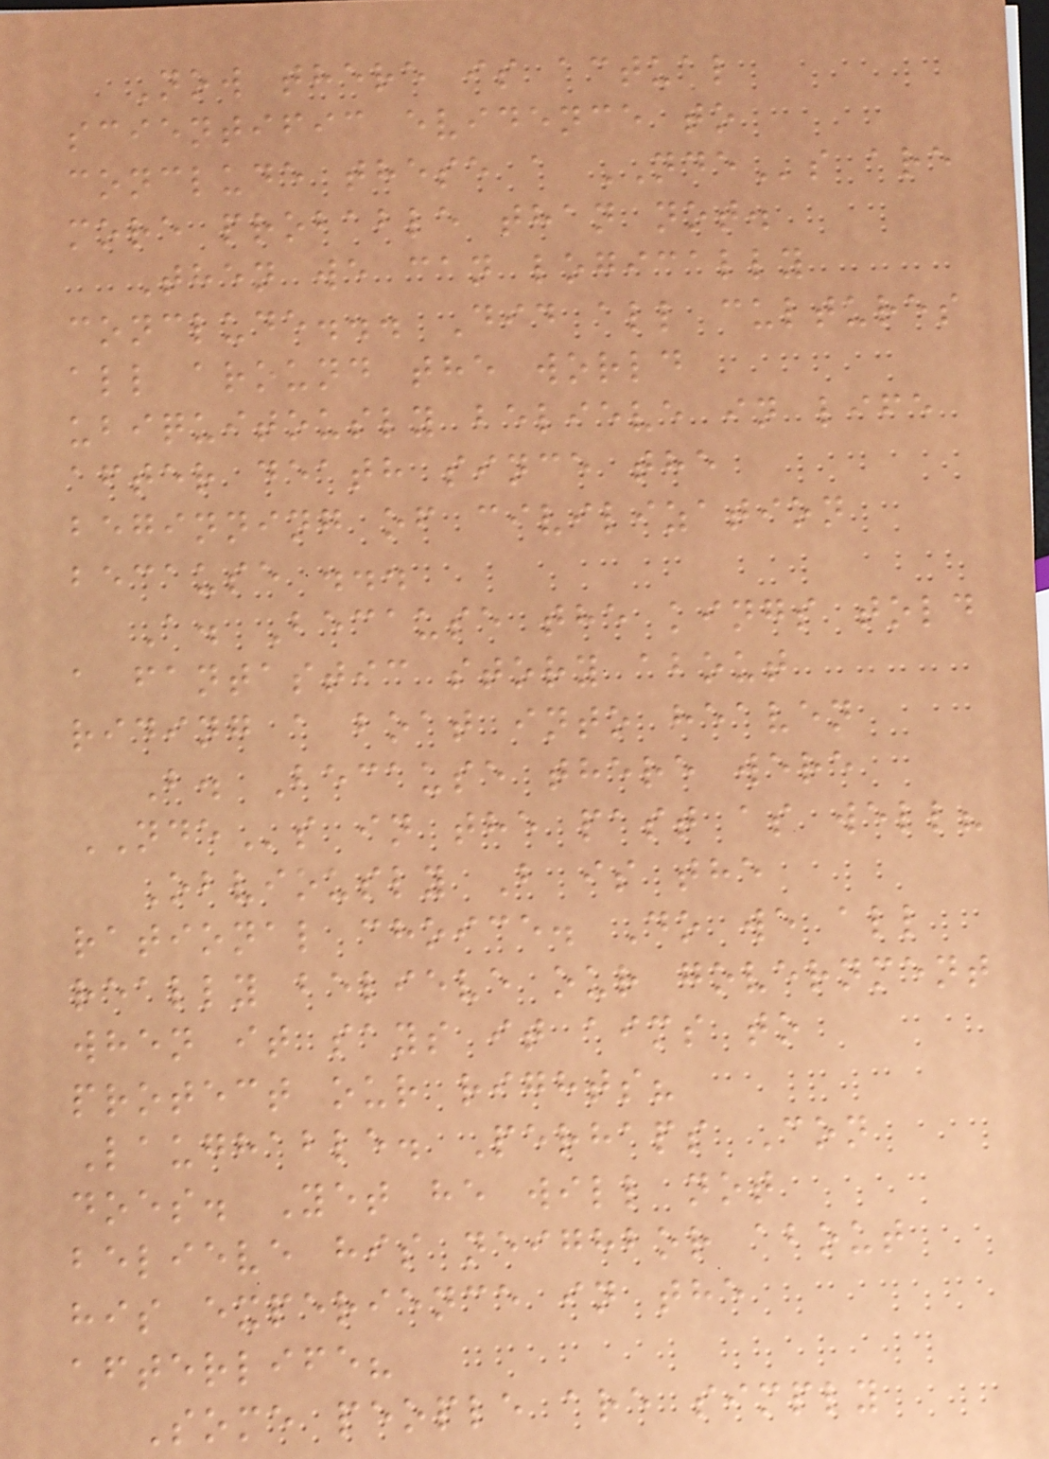Now there is actual
scientific evidence to
conclude these a NDEs are
more probable than not.
Then we can logically
conclude... Did all cultures
all around the world
ubiquitously believe in life
after death since the
beginning of civilization
because ...
A. Because the kings told
a fantastic story about
riding a boat into heaven
B. Because there were
NDEs in the past as well?
Obviously B is the
rational choice. Do we all
really believe our government
when it says it aims to
protect our rights?
Laughable. Perhaps Con
does. Yet he will not
believe his neighbor about
his experience in the
afterlife?
Some people are simply
